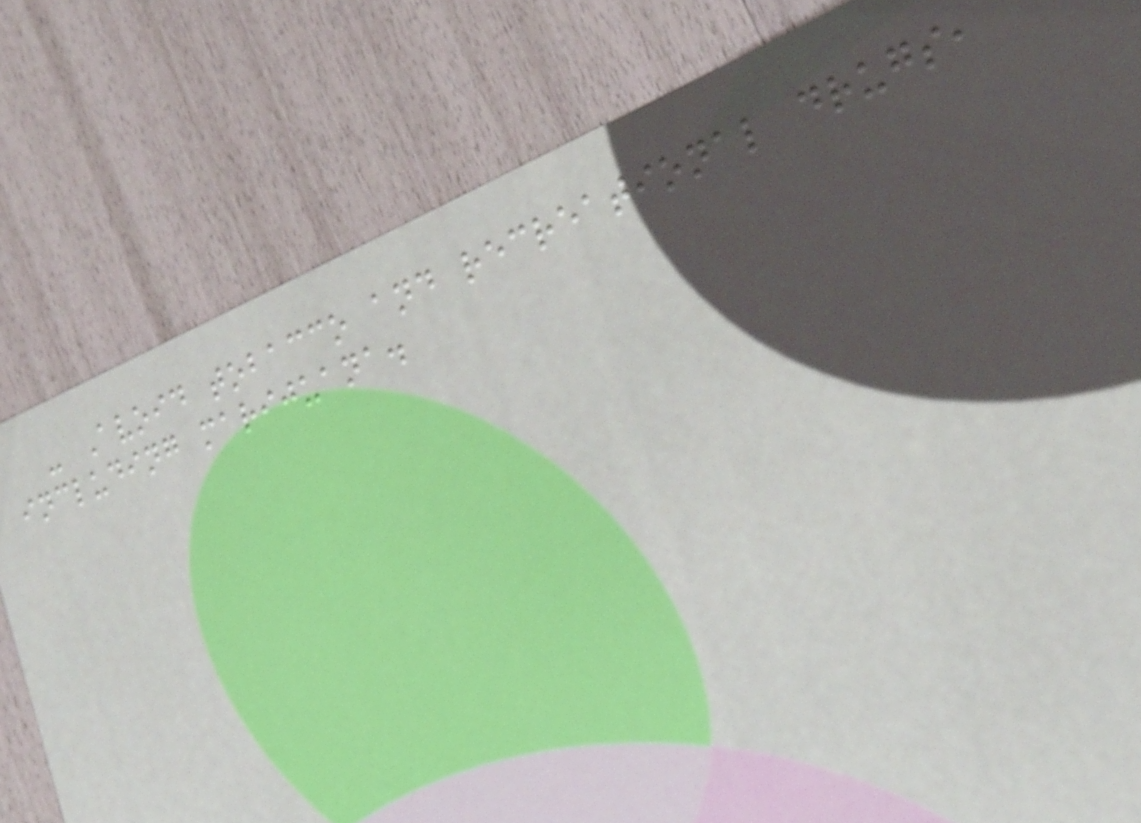- Avoid tobacco and recreational drugs,
including marijuana.
